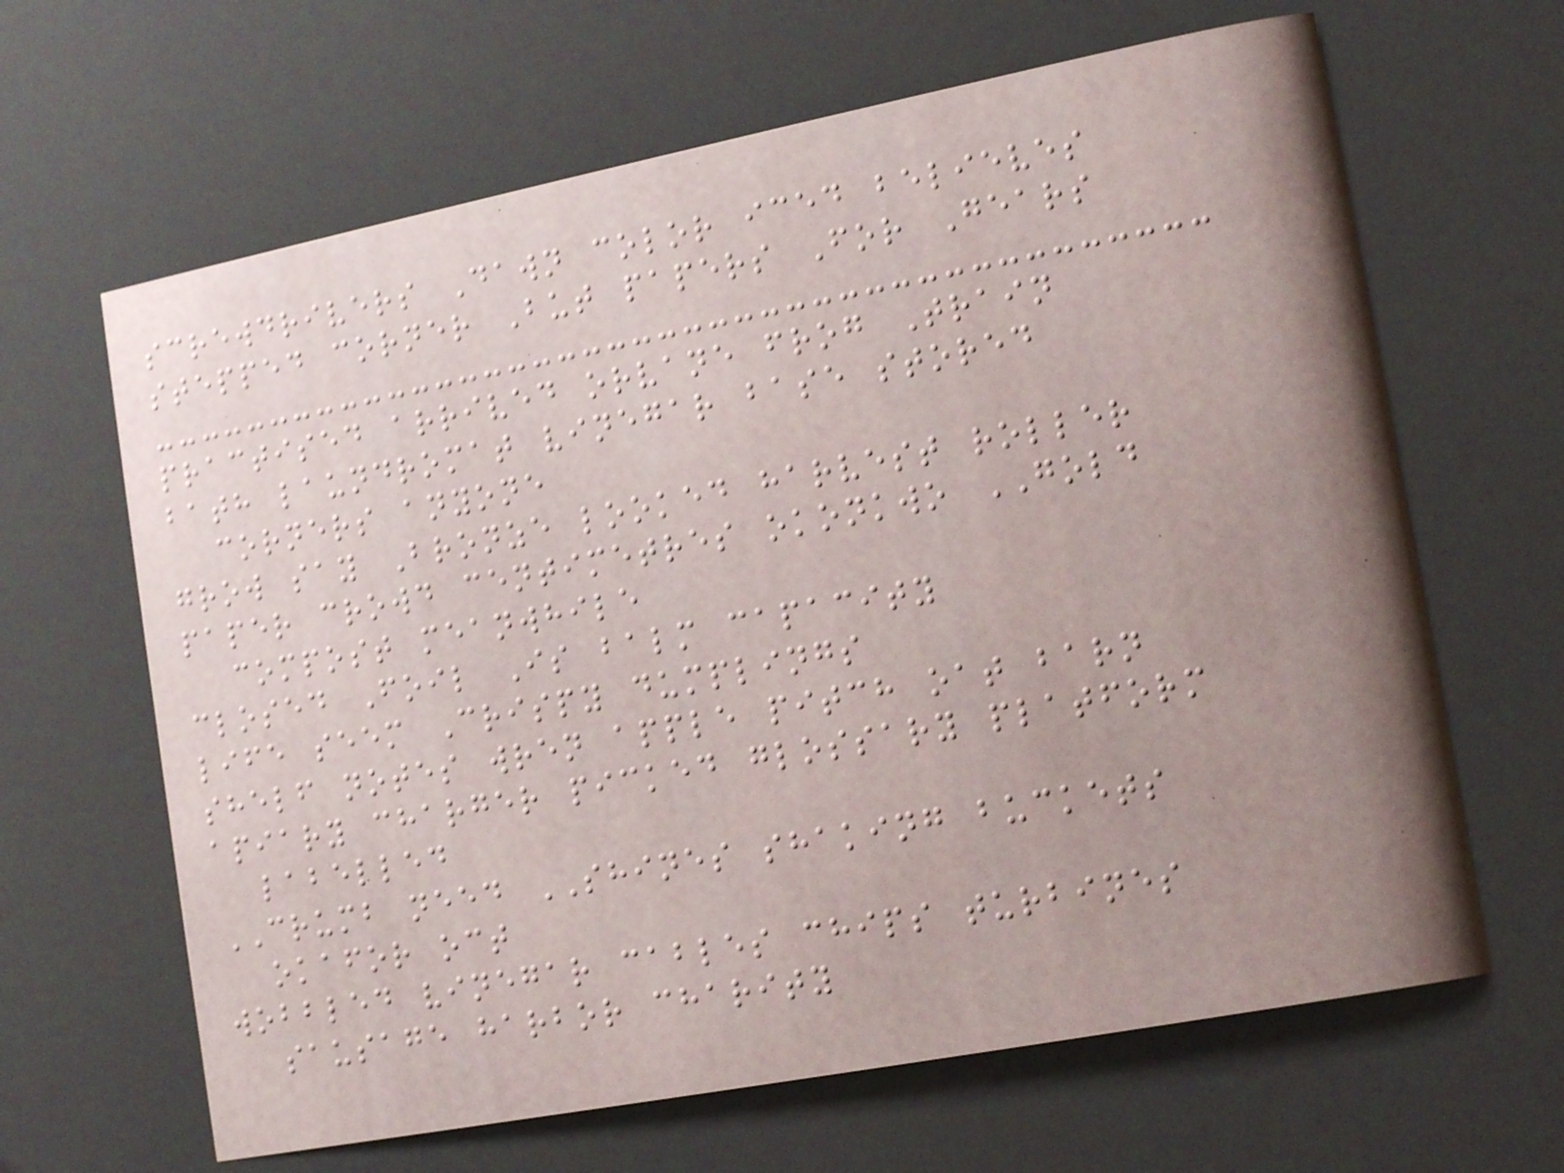screwdrivers Dawn color iced believes
stepped corner But papers For Gears
practised arrived orvane frog Train
bath laundromat vinegar base stored
corners anyone
grow say Bronze looked harvest roller
paper crowd centimetres okonkwo GOLD
compost meanwhile
closed Foil Is balm capacity
life seem Crispy dumplings
shelf notes wren apple pitch oat barn
apiary charger picked glossary platform
labelled
CRUMB need SHINES shaking buckets
okafor oct
wobbled vinegar cables chips turbines
sausage harbor charity
